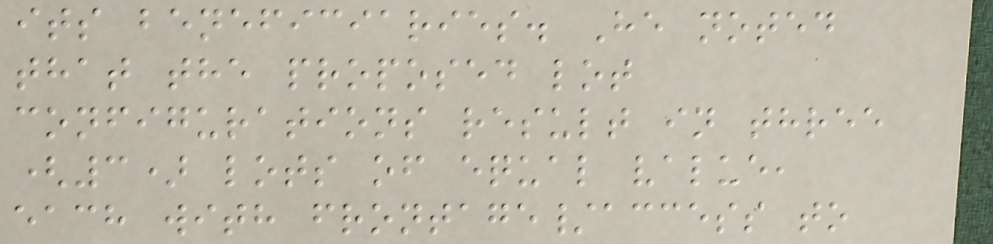its beneficiaries. He noted
that the proposed lot
configurations result in three
(3) lots of equal value,
each with frontage/access to
